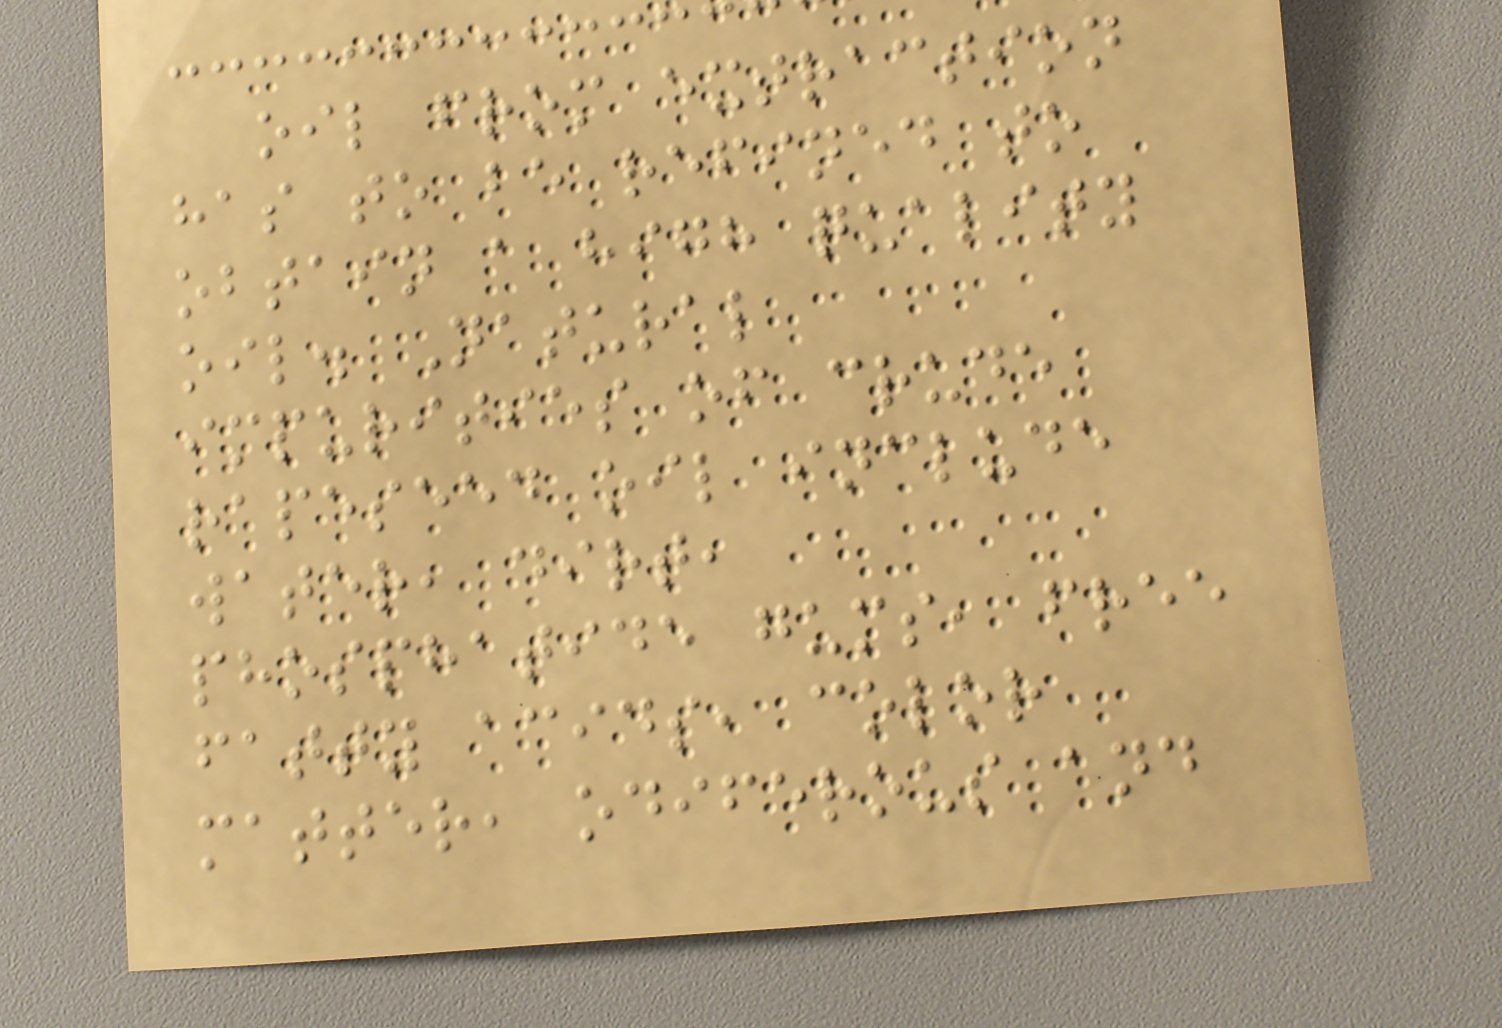oil from extraction
has to be refined to
obtain a high quality
oil. Natural
impurities of crude
rapeseed oil include
water, dirt,
phosphatide gums, free
fatty acids, color
matter, odiferous and
